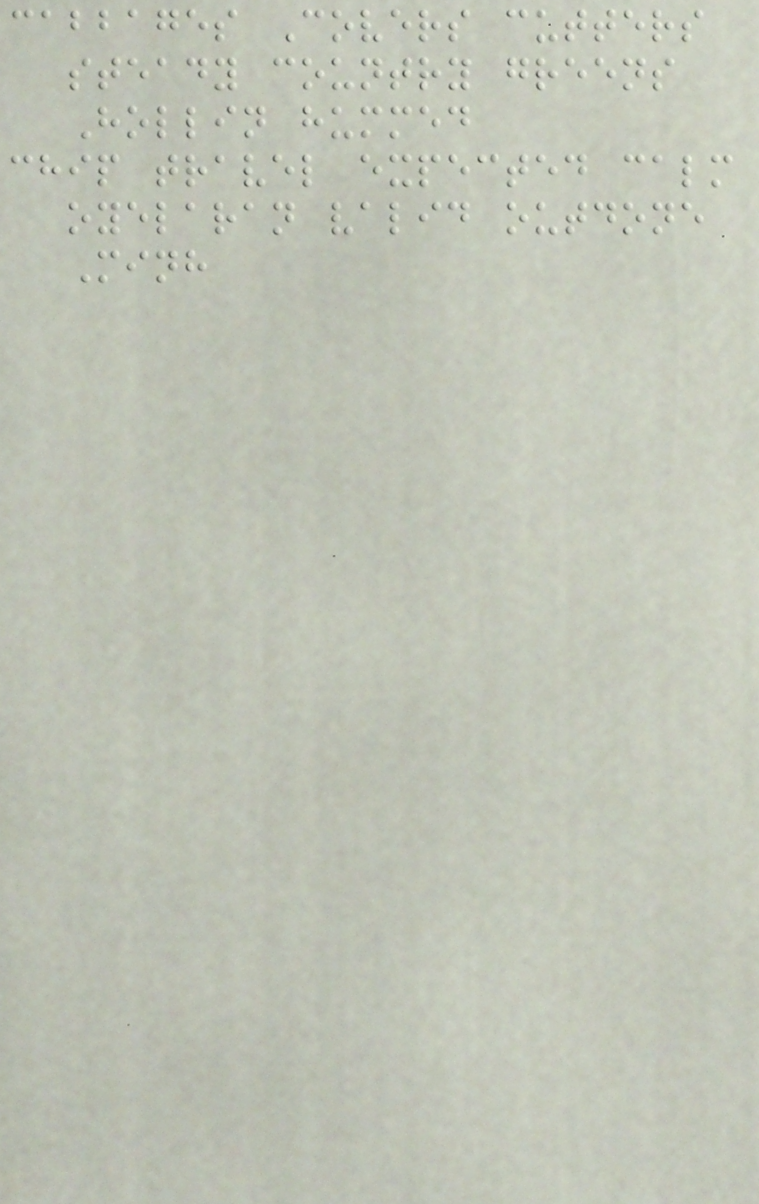cabbages Covers cutters
steady country greens
Hollin hummed
chip travel expected calm
oyelaran valid outdone
Minh
